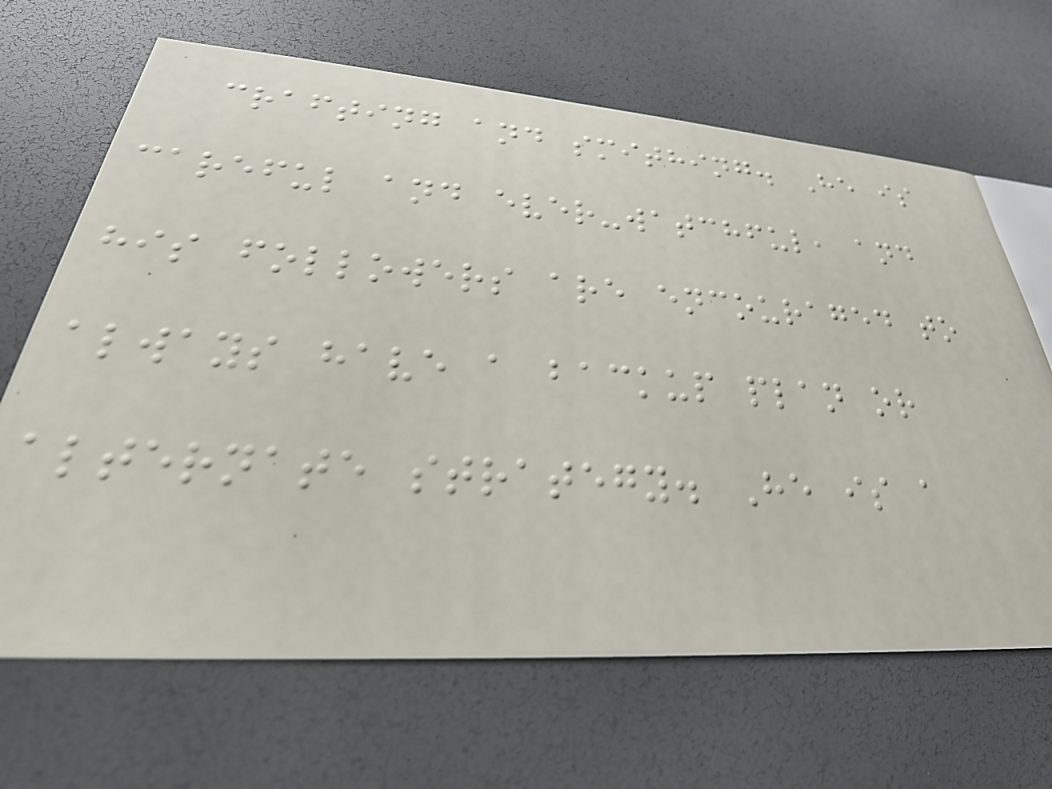crafting and smithing. He is
careful and ever-watchful, and
his followers are encouraged to
always have a backup plan or
alternate strategy. He is a
